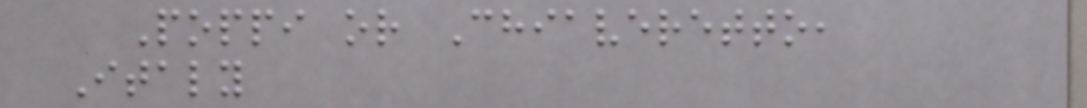Poppi or Chiaveretto,
Italy
